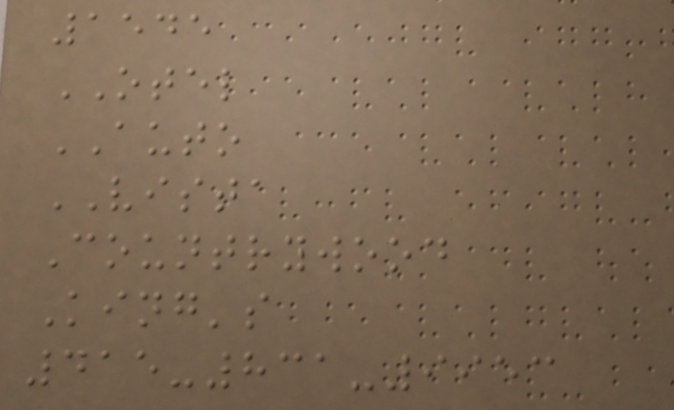1545
OTEL
AUTO
VISTA
Countrywood
King's
415-831-9953
